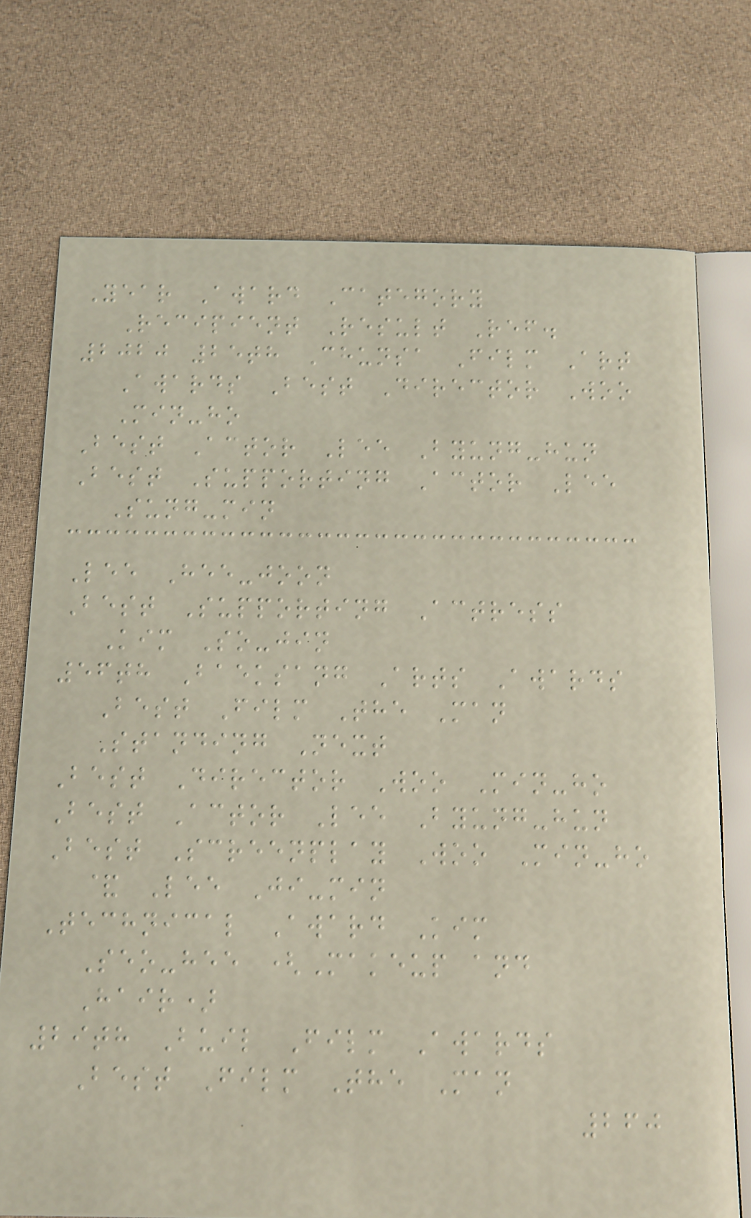Year Award Category
Recipient Result Ref.
2020 25th Chunsa Film Art
Awards Best Director Woo
Min-ho
Best Actor Lee Byung-hun
Best Supporting Actor Lee
Sung-min
Lee Hee-joon
Best Supporting Actress
Kim So-jin
56th Baeksang Arts Awards
Best Film The Man
Standing Next
Best Director Woo Min-ho
Best Actor Lee Byung-hun
Best Screenplay Woo Min-ho
& Lee Ji-min
Technical Award Kim
Seo-hee (Makeup and
Hair)
29th Buil Film Awards
Best Film The Man
260
